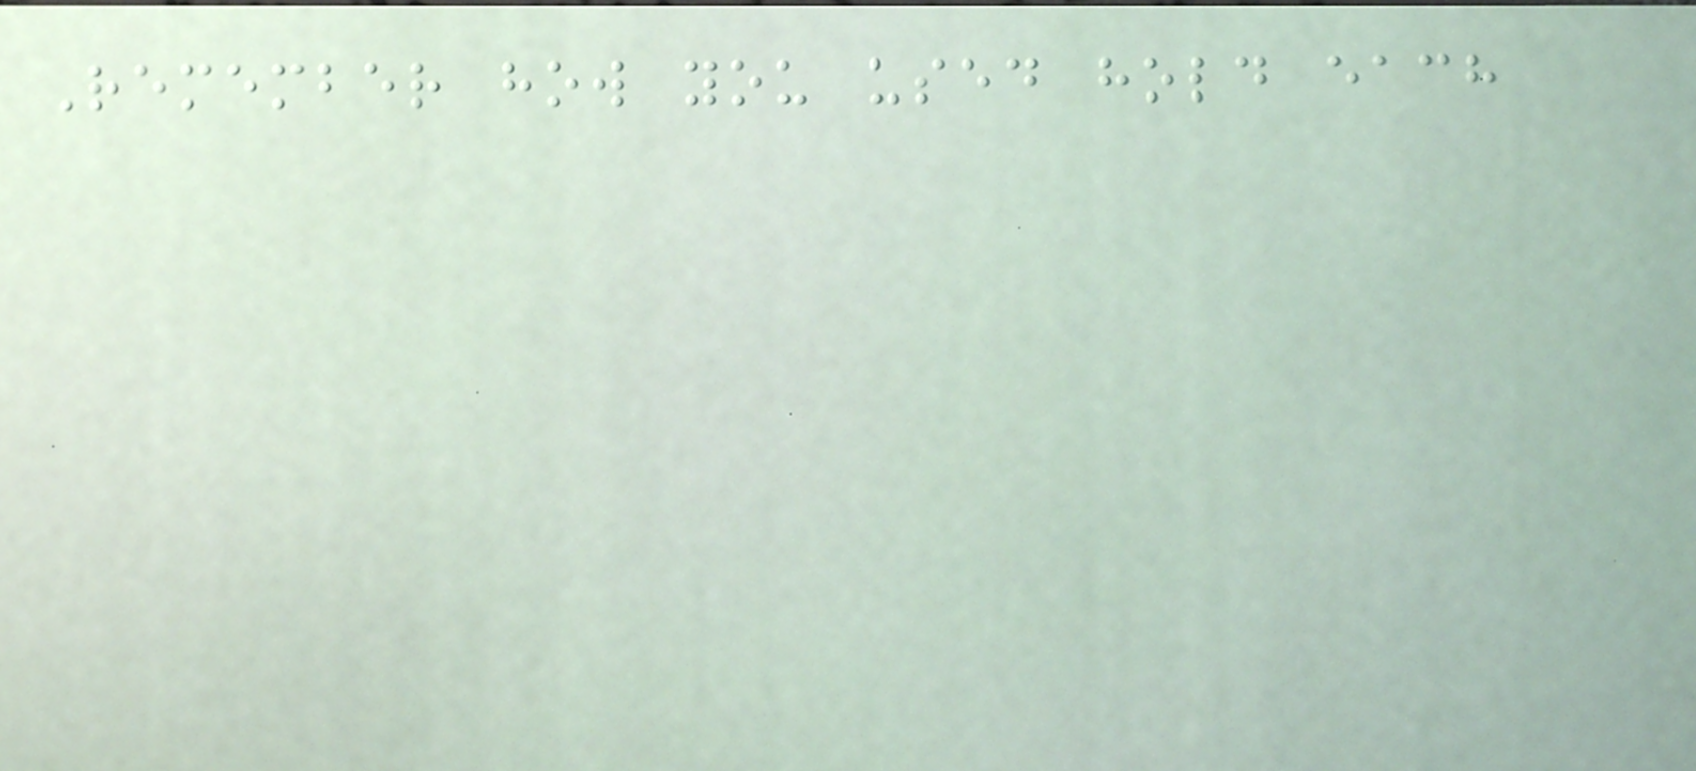Remember how you used hold each
